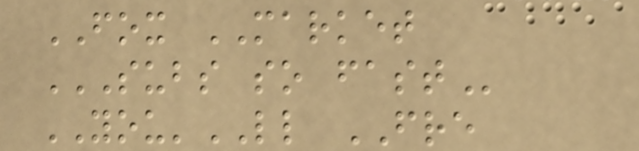FOX MARKET
SUBS SO FAST
YOU'LL FRE
